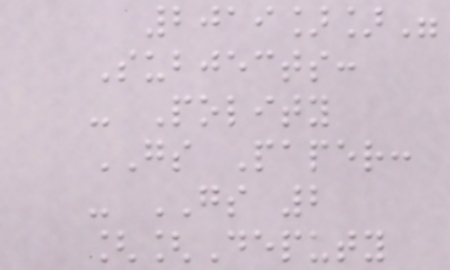2019]]"
Subjects:
- Polity
GS Paper:
- GS 2
[[Deputy
